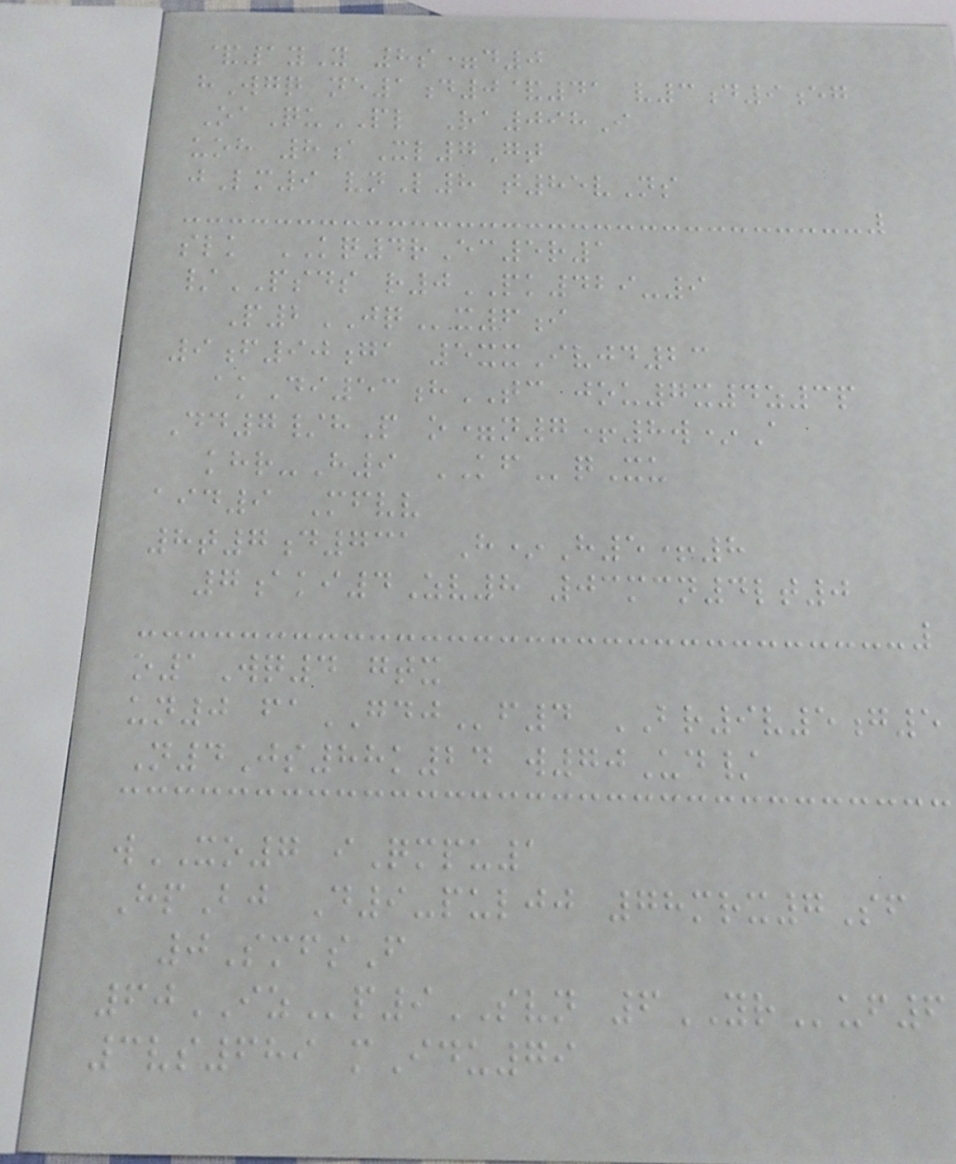&1yY 8s=d0
hWgq ne1d0&41 v3d9eg
OaQuPL Ra098I
uoh 8aXl7Gt
jLm9 vnL8 t85vNs
slk KQ4rEc5r1
/PSDS r0PK429-9
P2JQx6i
9f90ga 5xxIvjd23
akDi53hTC jou7x4z3p
Dd7/hP o=n7+8w*A
khr-H9 KFqXu
aid9 Mfvv
8t7d731 H*H5+8
7aki4Zv8 03mcn4lt0
o1Wq4 gtx
un0 faGDJf4 BR9v5g5
N4Js88k24 w70Ud/
wXO7 iQmpu1
HpBj D9-puljj 78mrx7Sf
0SmfsF
60IZp9SVN 6YRuf6
3vs689 mIdu79
